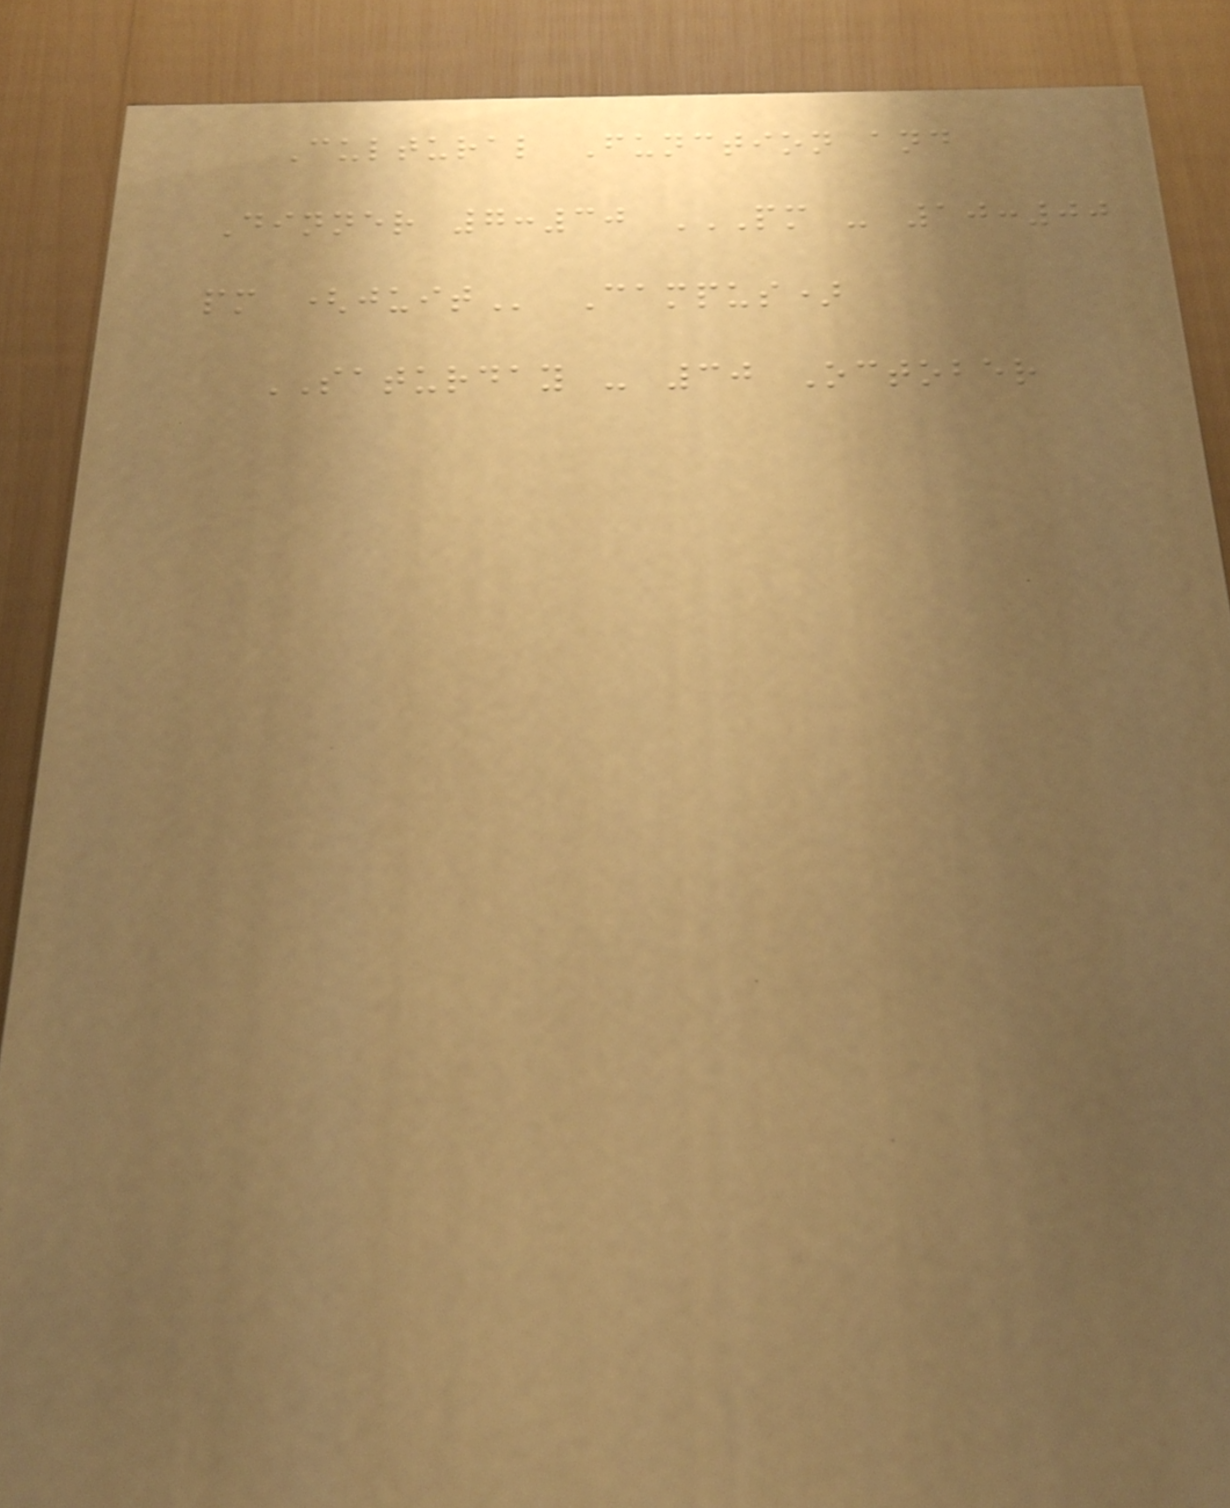Cultural Function and
Dinner 7:30 PM - 10:00
PM (JUIT Campus)
SATURDAY - 30 October
